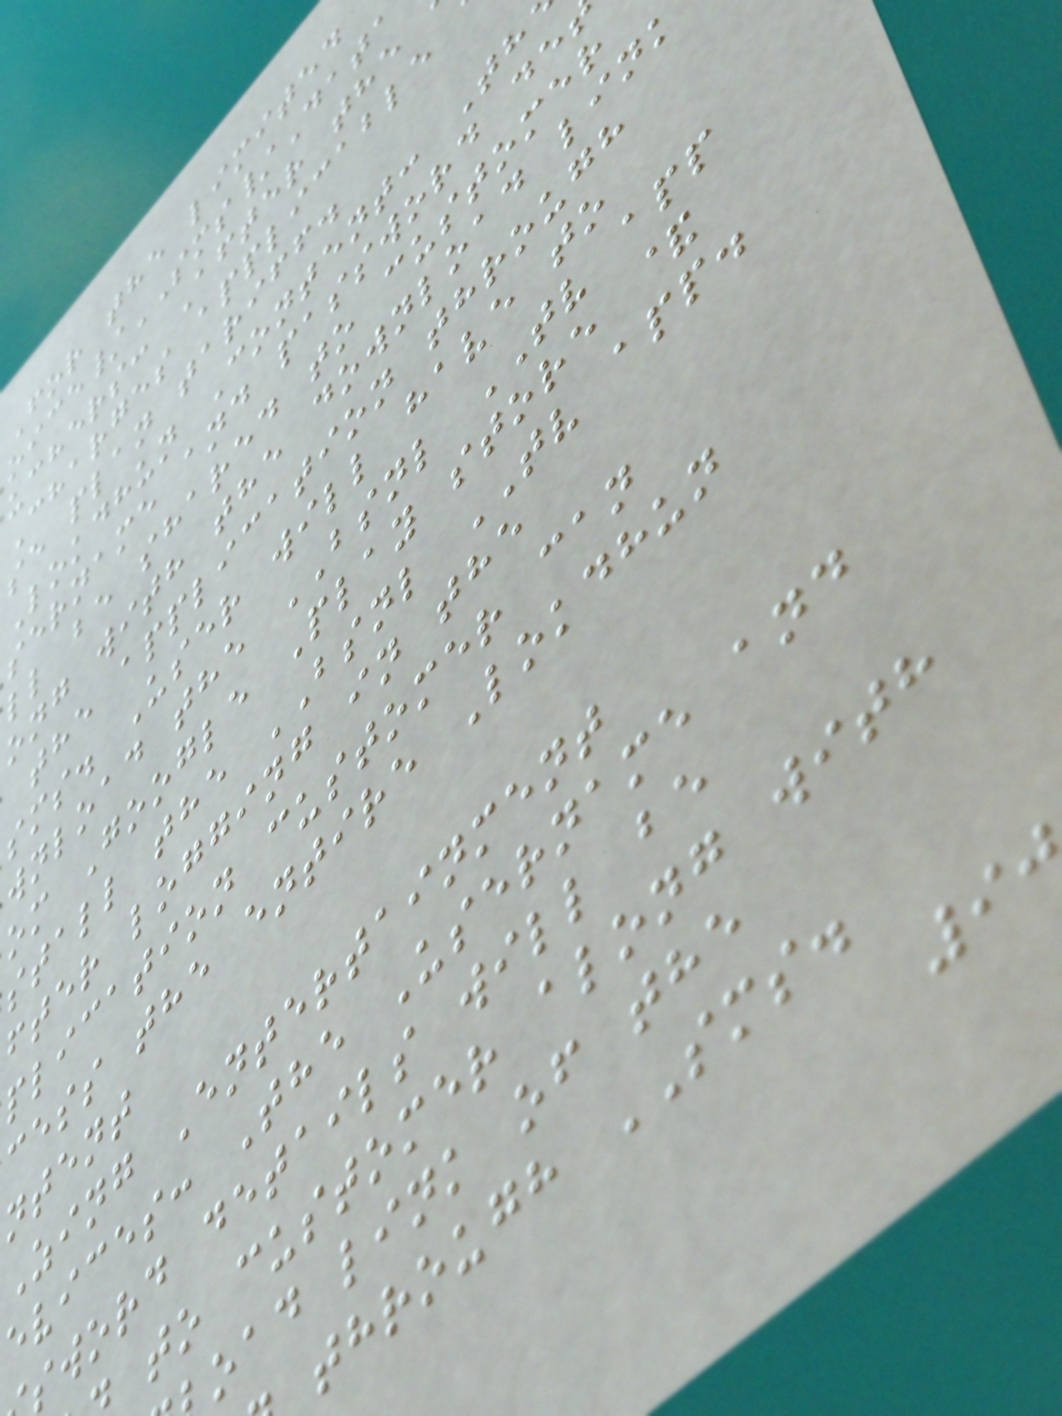For the limited
oice/SMS/Data
uchers: After the
Charges applicable
se plan tariff.
Lokdhun Content: Th
sername and password de
ll be shared to customer
ong with the download link
the application through
sms. User will have to
wnload the BSNL TV app
om Google Play store &
stall the BSNL TV app.
fter logging in the
plication customer can
cess the entire Lokdhun
ntent
Zing Entertainment
evices: The Username and
sword details will be
to customer along with
oad link of the
through SMS.
